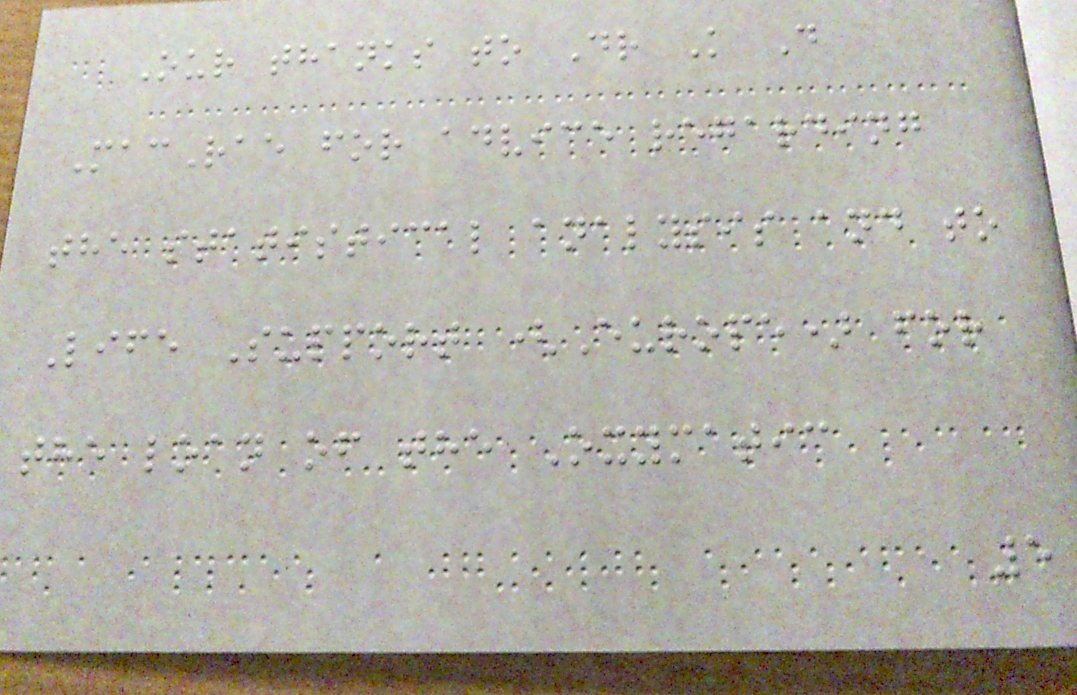Our thanks to Dr K D
MacRae for advice regarding
the statistical analysis and to
Life Support (Europe) for
the loan of the Oxymatic
5
